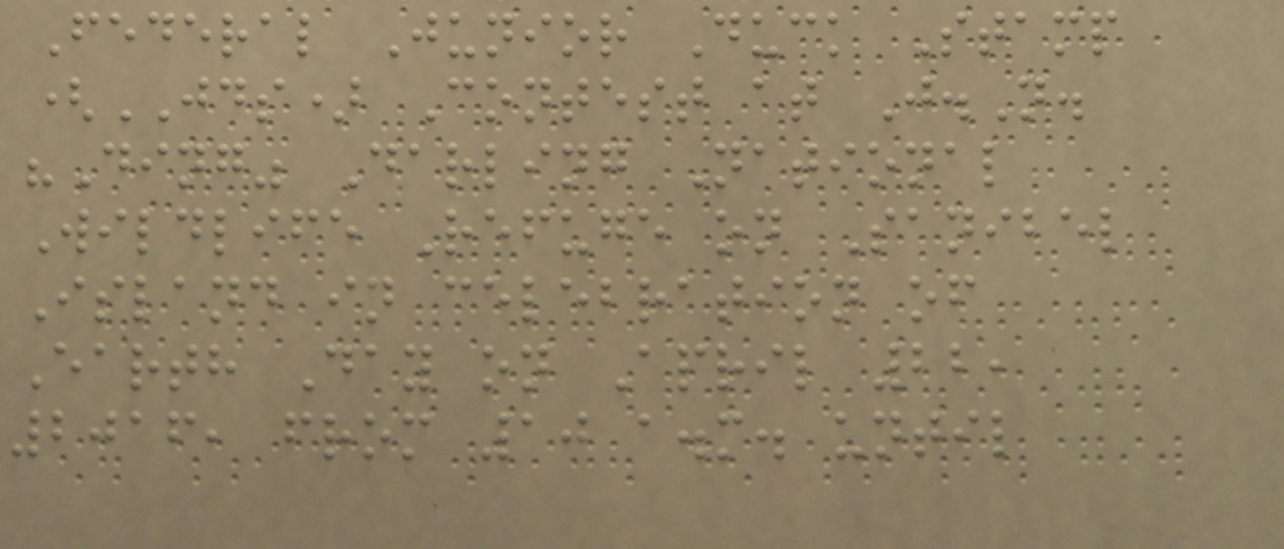Federal Junior Duck Stamp
(JDS) Contest at J.N.
"Ding" Darling National
Wildlife Refuge on Sanibel
Island in celebration of
Earth Day on April 22,
2016, from 10 a.m. until
